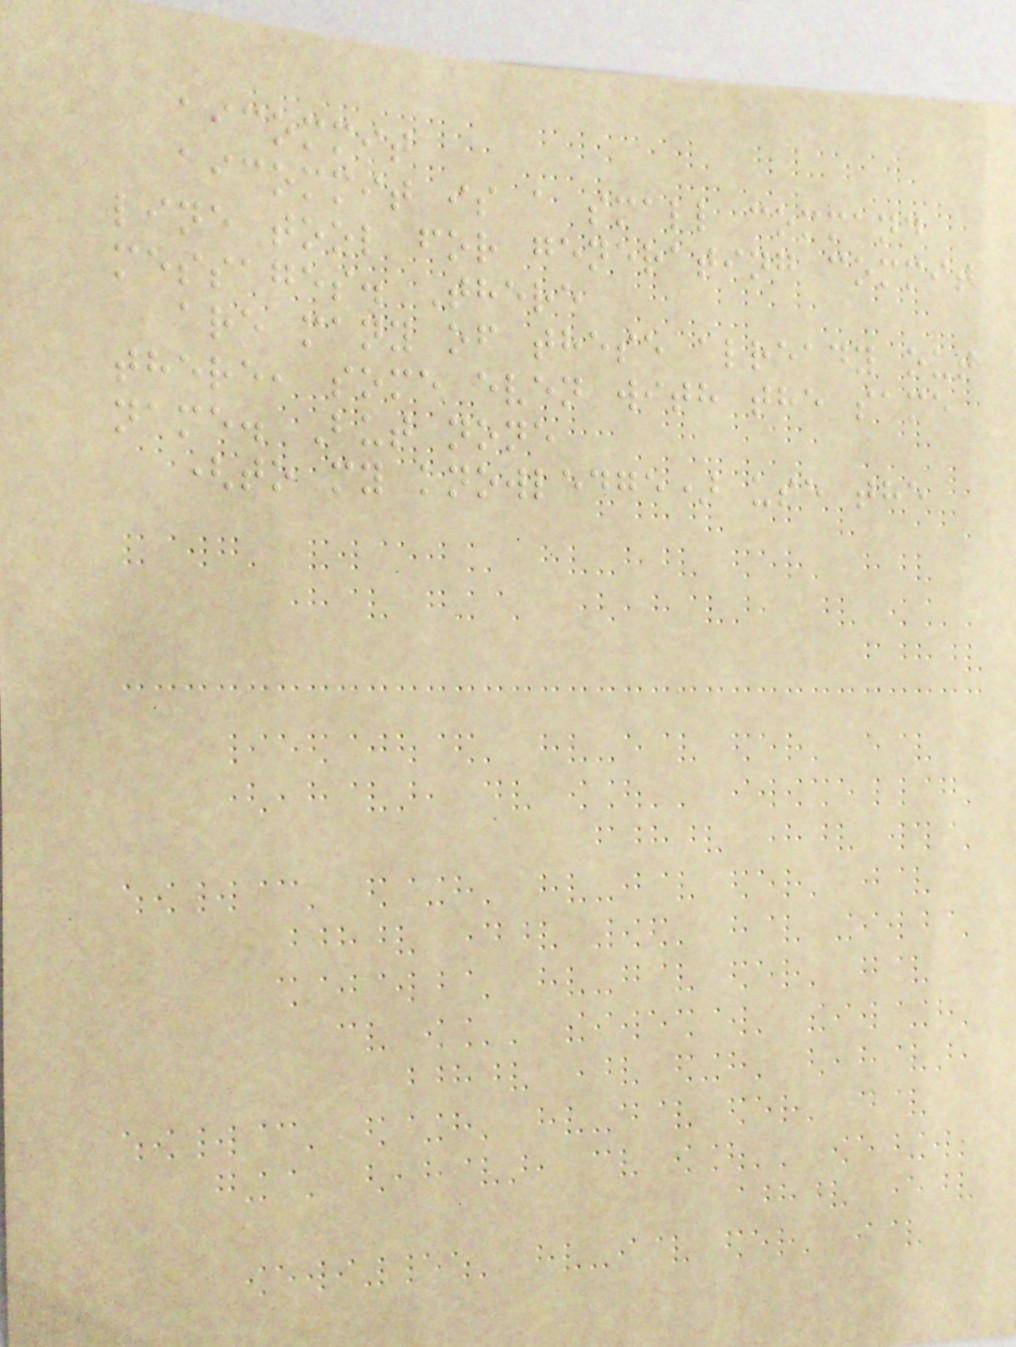aicommit
aicommit is a small command
line tool for generating commit
messages. There
are many of these already out
there, some even with the same
name. But none
(to my knowledge) use the
